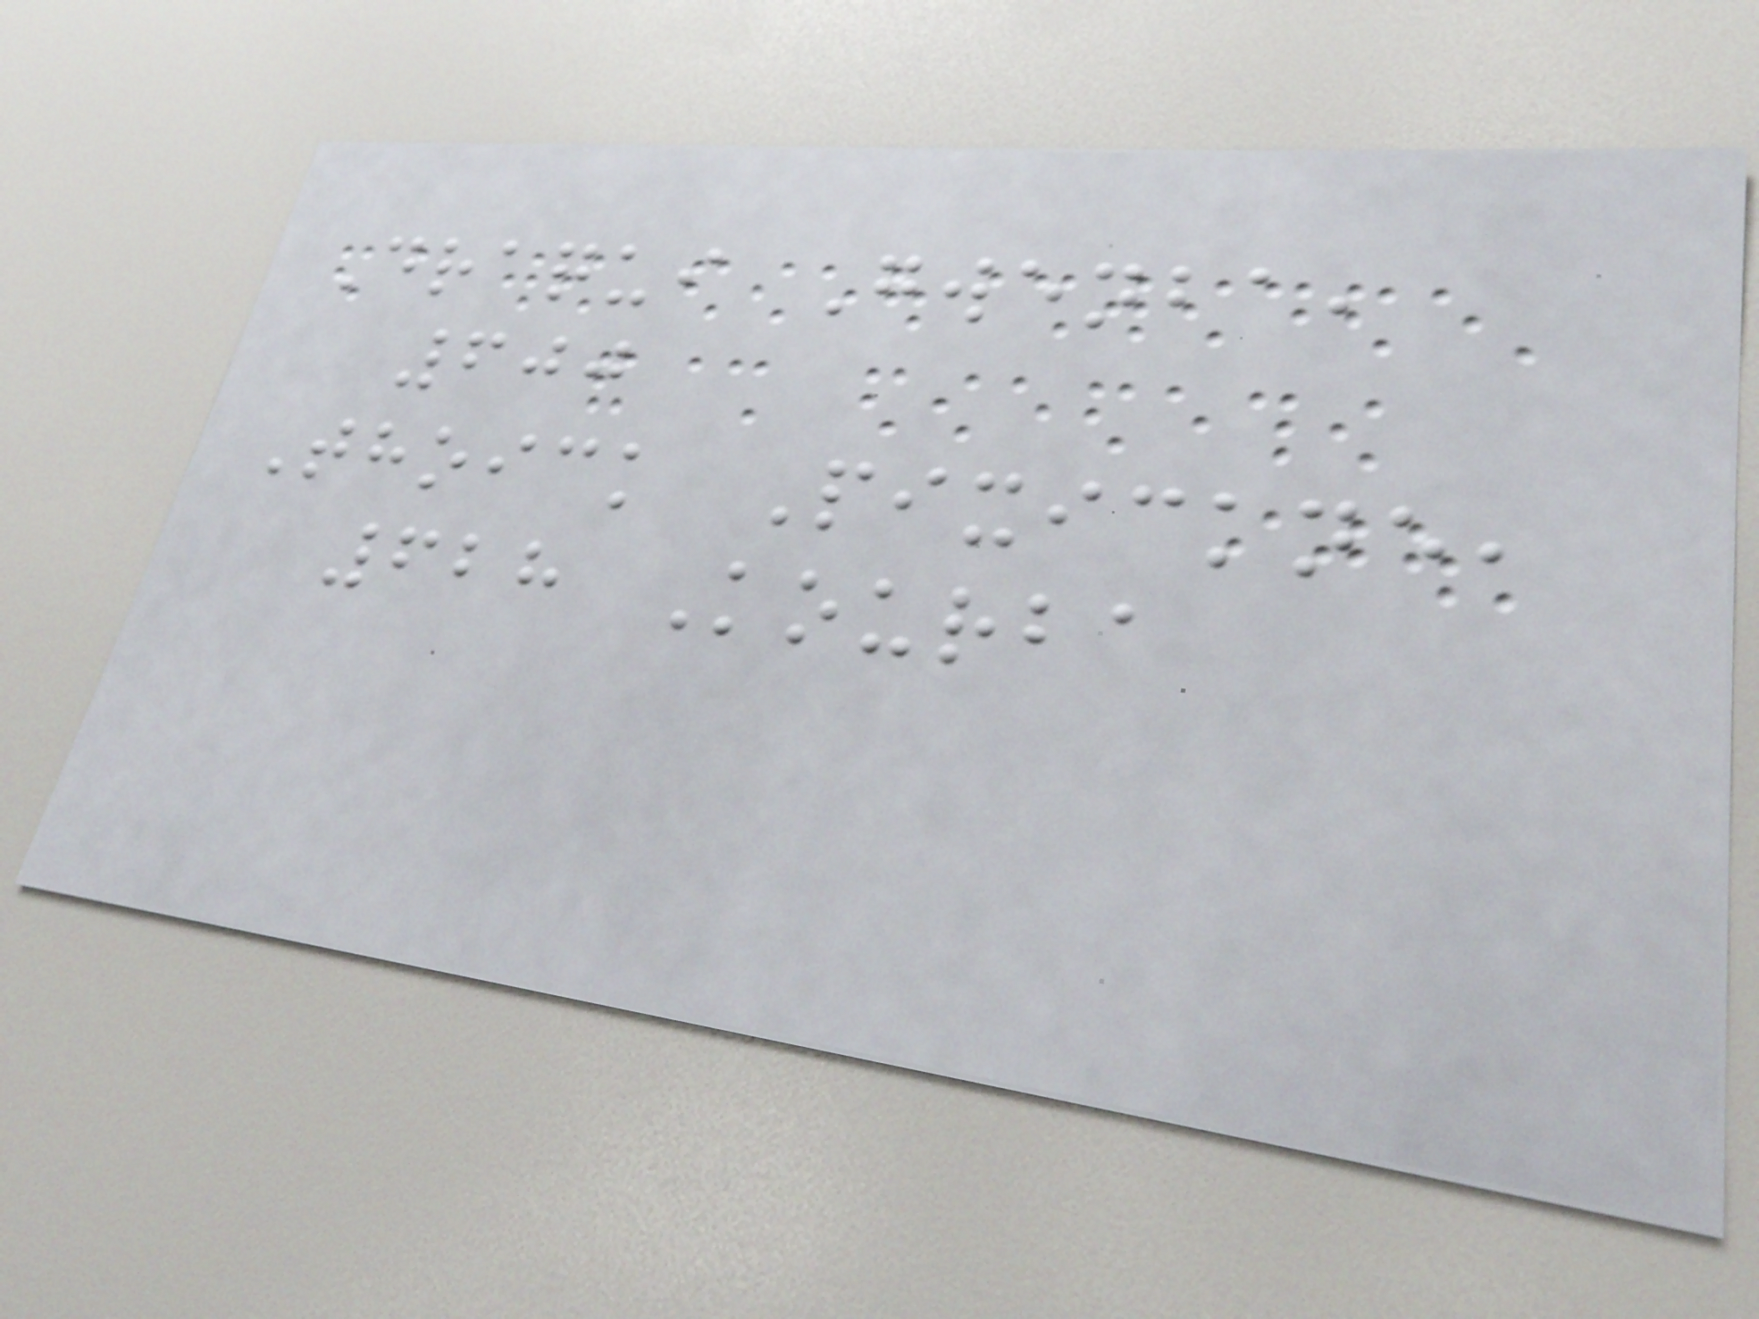Draqui Gwenba,
600
Thoick Pixickne,
628 Kourba
